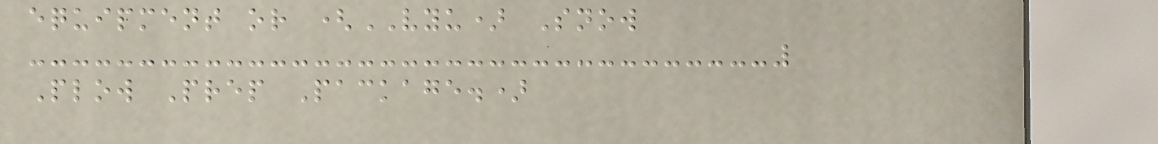equipment or (VYU) Snow
Plow Prep Package.)
